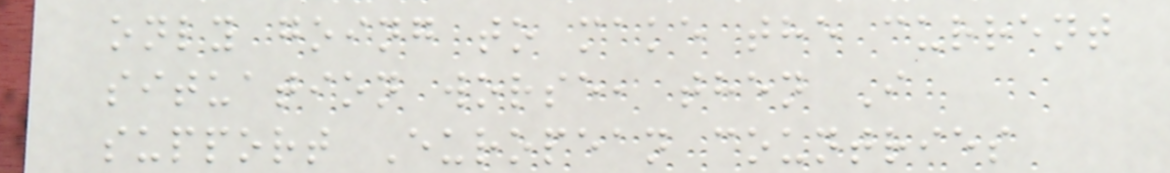only going to make the current
situation worse, then I
support European countries
